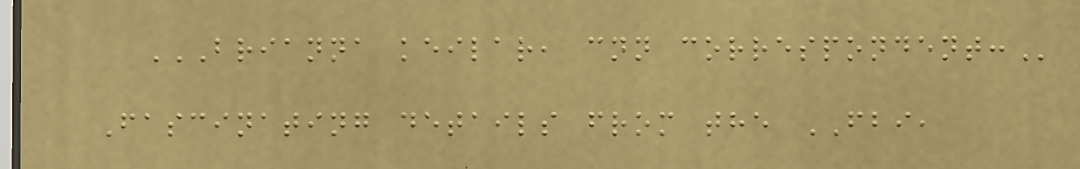BRIANNA KEILAR, CNN CORRESPONDENT:
Fascinating details from the FBI,
